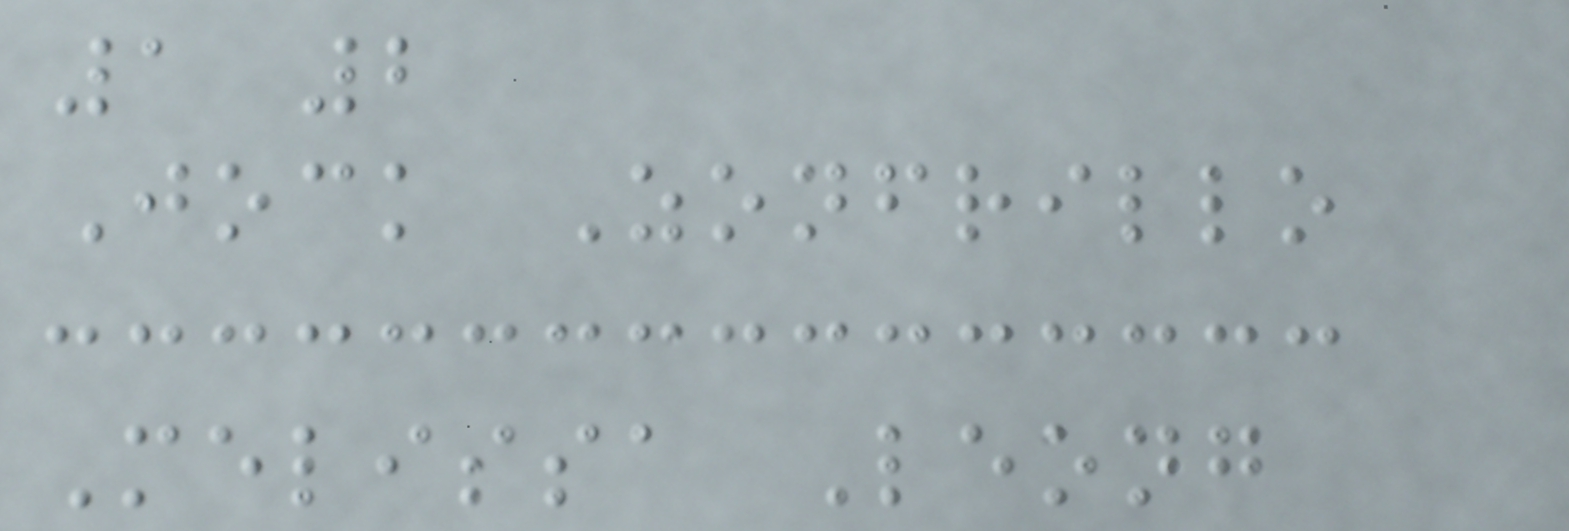1 2
Jock Zonfrillo
Melissa Leong
